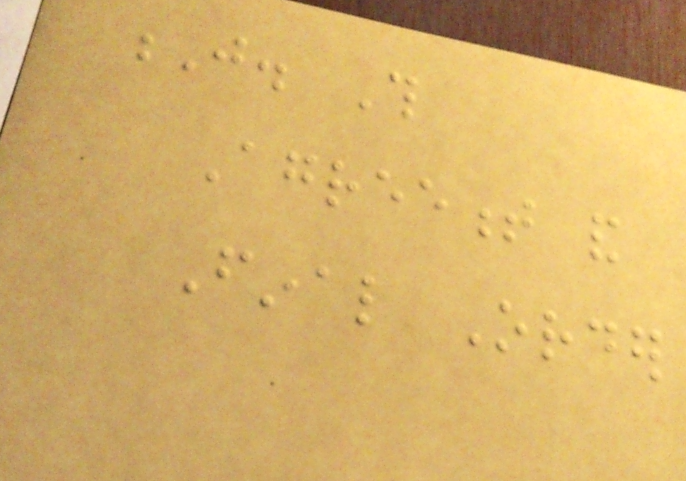J. This
Agreement and
Final Order
